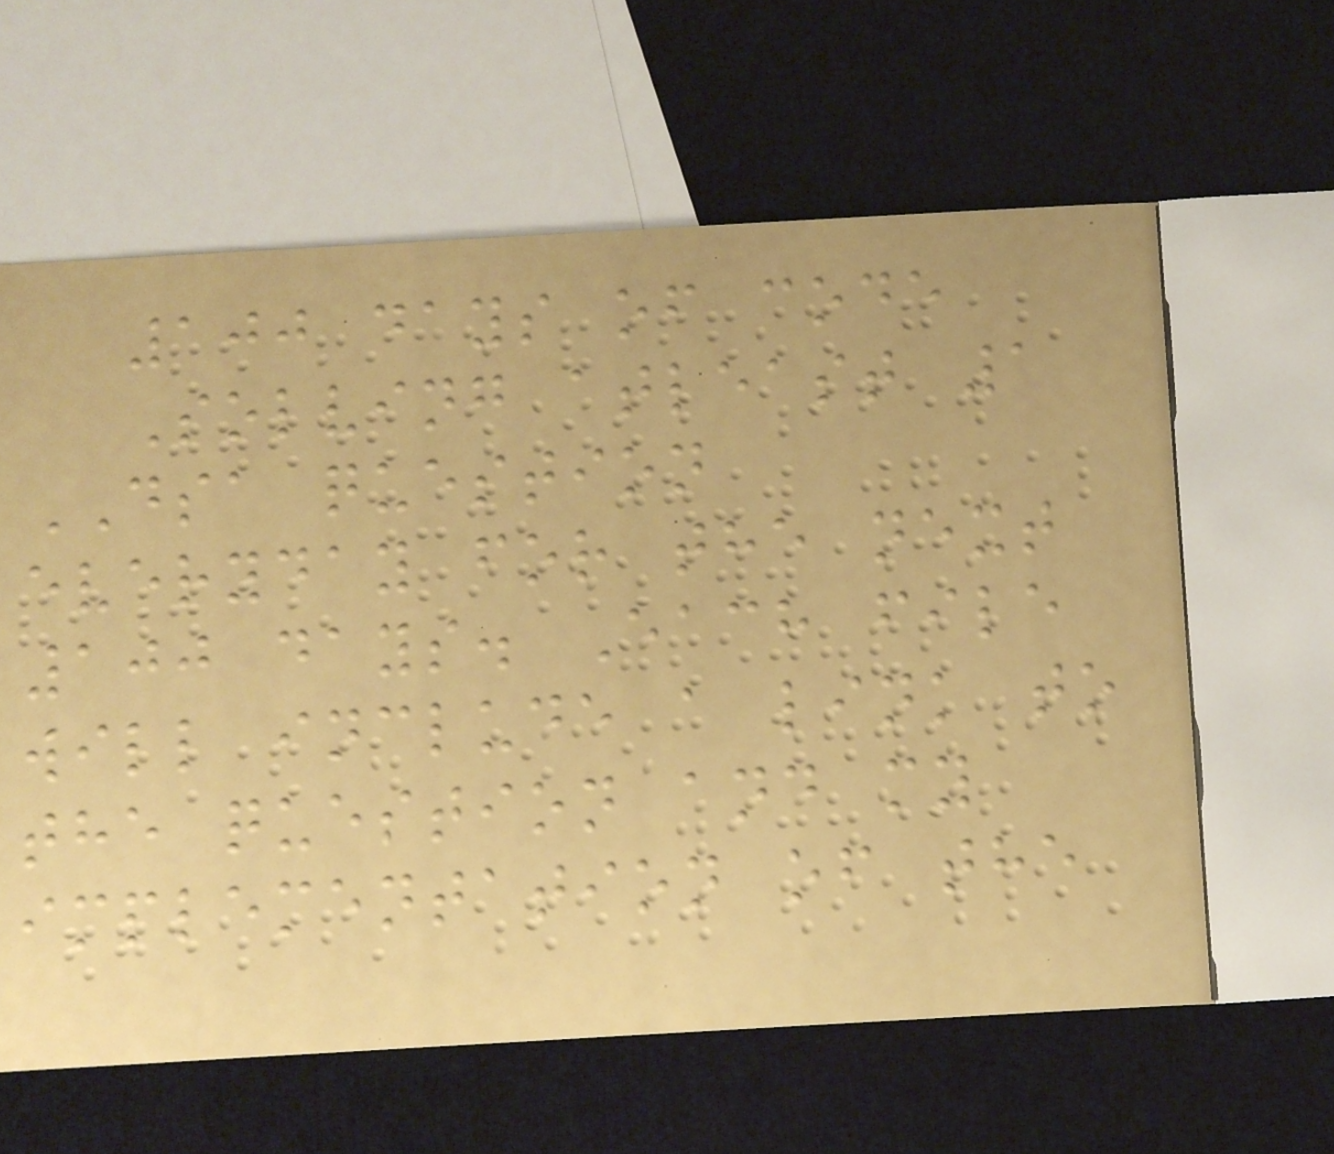100 days of code
Solving atleast 1
DSA question
everyday for the next
100 days. Each file
will include a link to
the question and my
implementation of the
